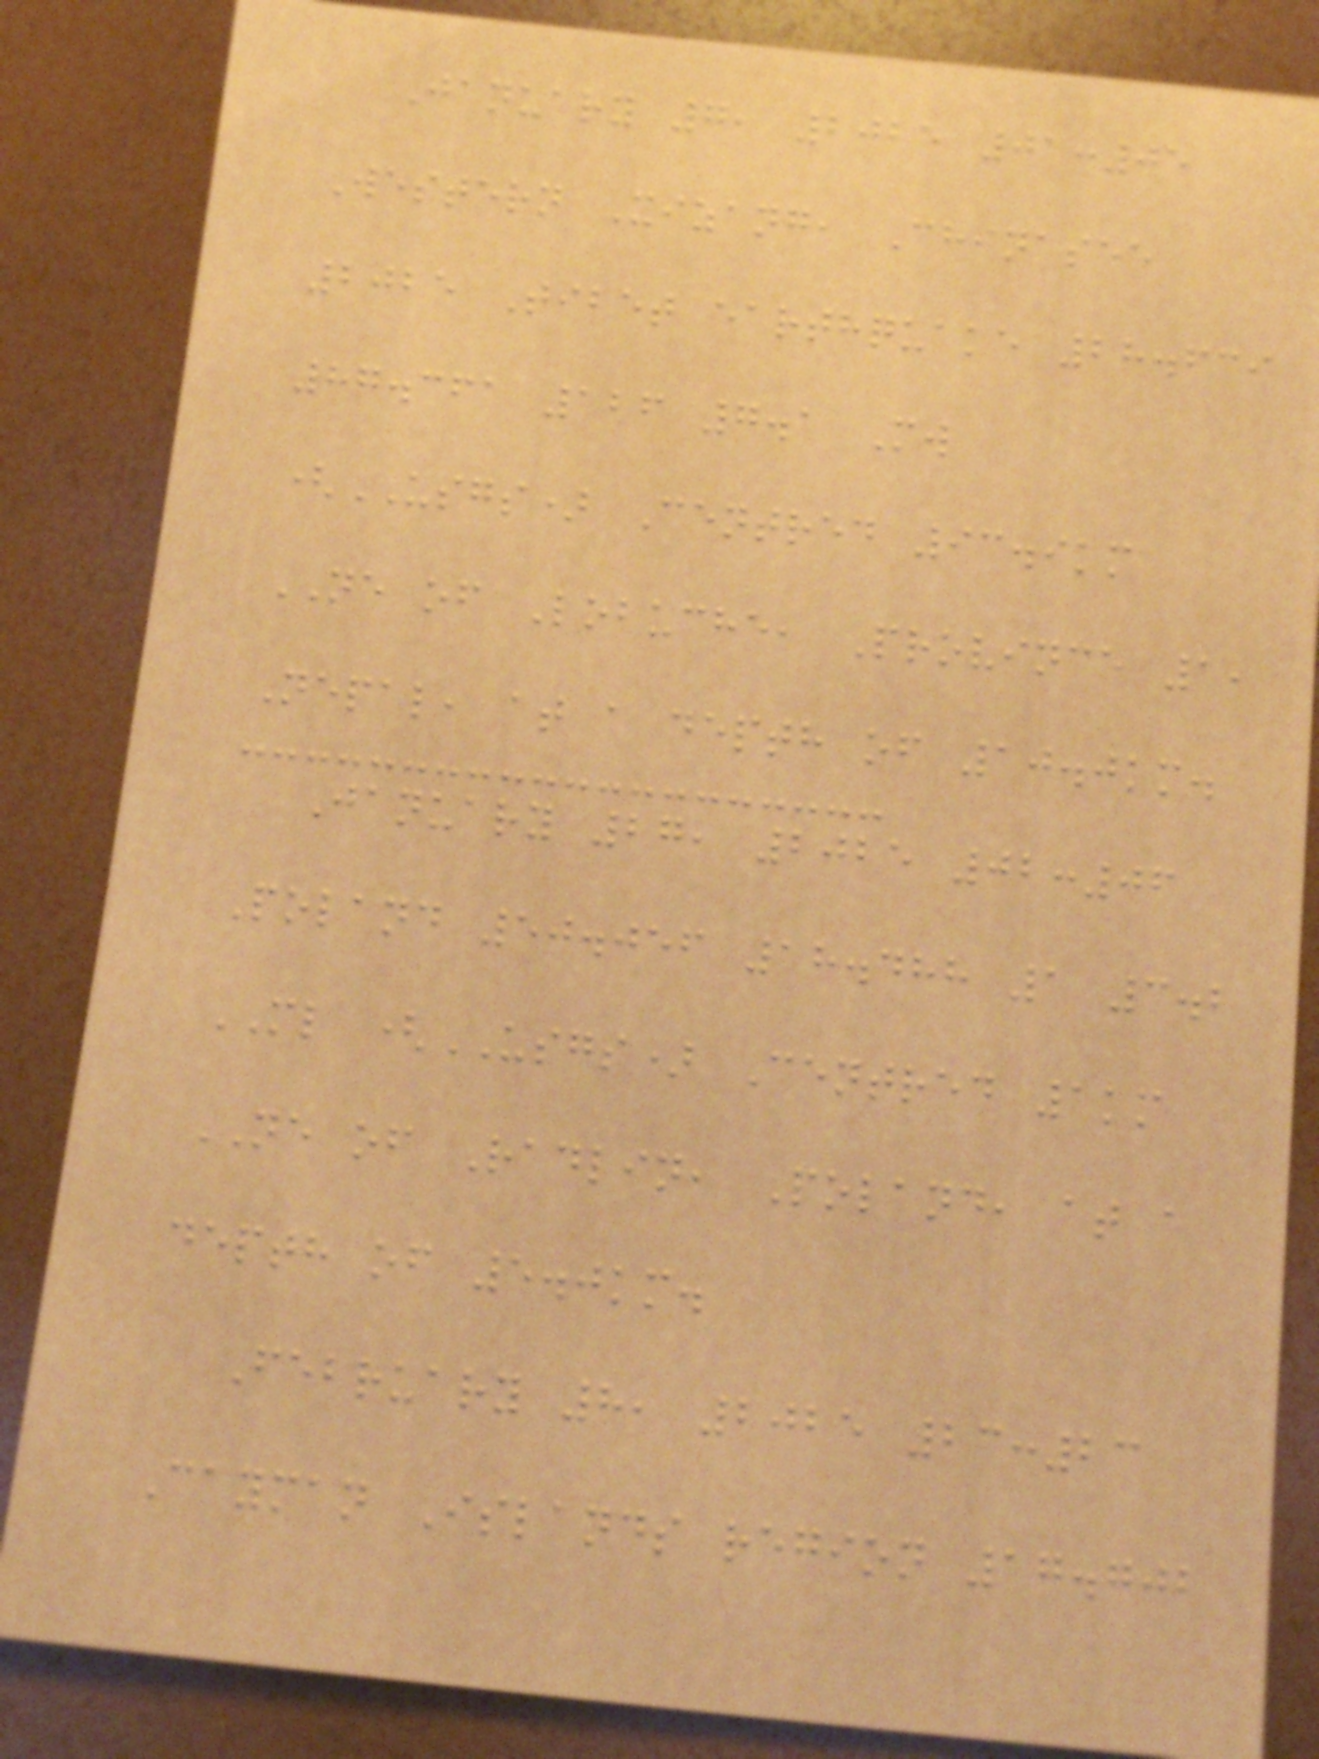January 7, 2025 01:05
Western Xizang, Chinasee
2025 Tibet earthquake 28.639
87.361 126 7.1 Mw
(USGS) Centred 93.9km
NE of Lobuche, Province 1,
Nepal, at a depth of 10.0km.
January 27, 2025 02:06
Poland 50.056 18.488 1 3.2
ML (USGS) Centred 1km
NE of Radlin, Poland, at a
depth of 5.0km.
February 8, 2025 23:23
Cayman Islands region 17.702
